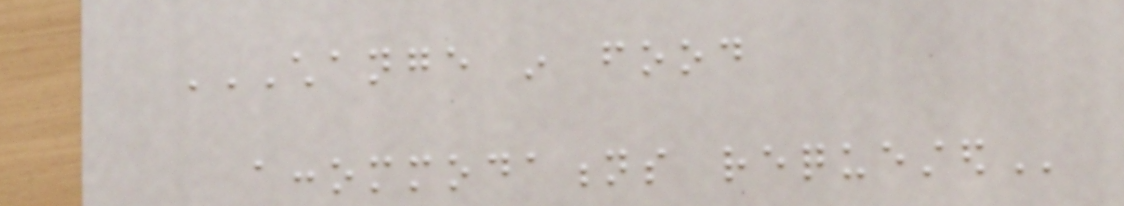CHANGE IN FOOD
ACCOMMODATIONS REQUESTED
